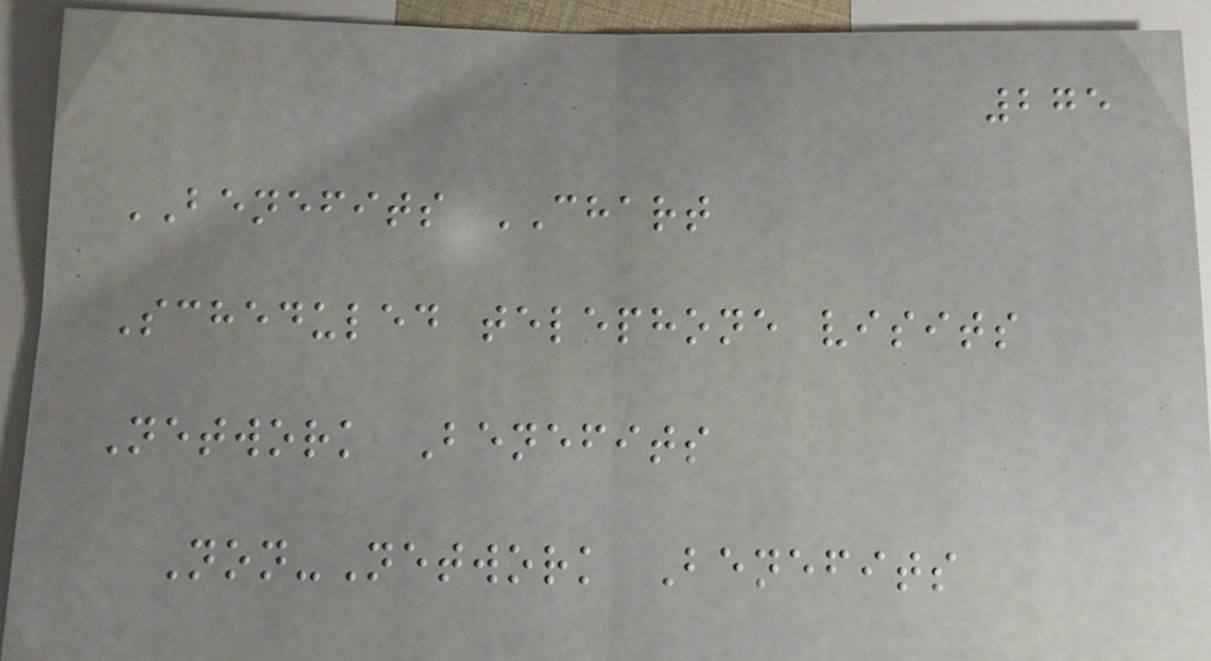275
BENEFITS CHART
Scheduled telephone visits
Network Benefits
Non-Network Benefits
